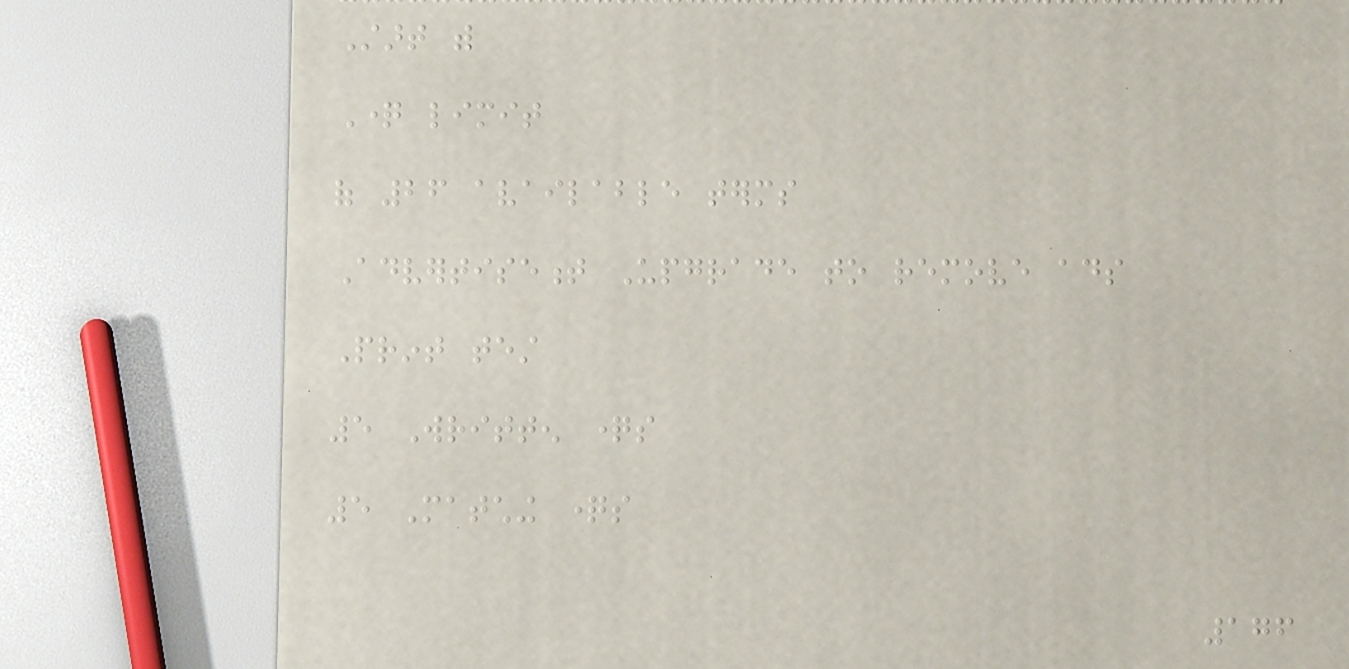Start with
Question limit
of 26 available terms
Advertisement Upgrade to remove ads
Print test
5 Written questions
5 Matching questions
176
